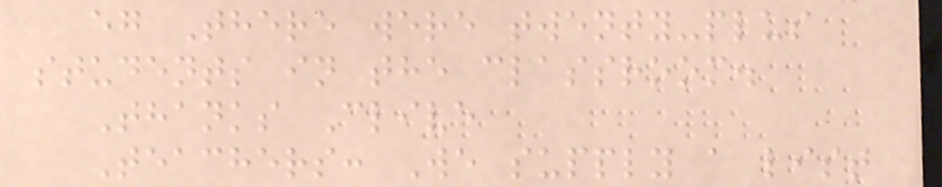eg There were twenty-plus
students in the classroom.
Thanks Clive
Teachers: We supply a list
